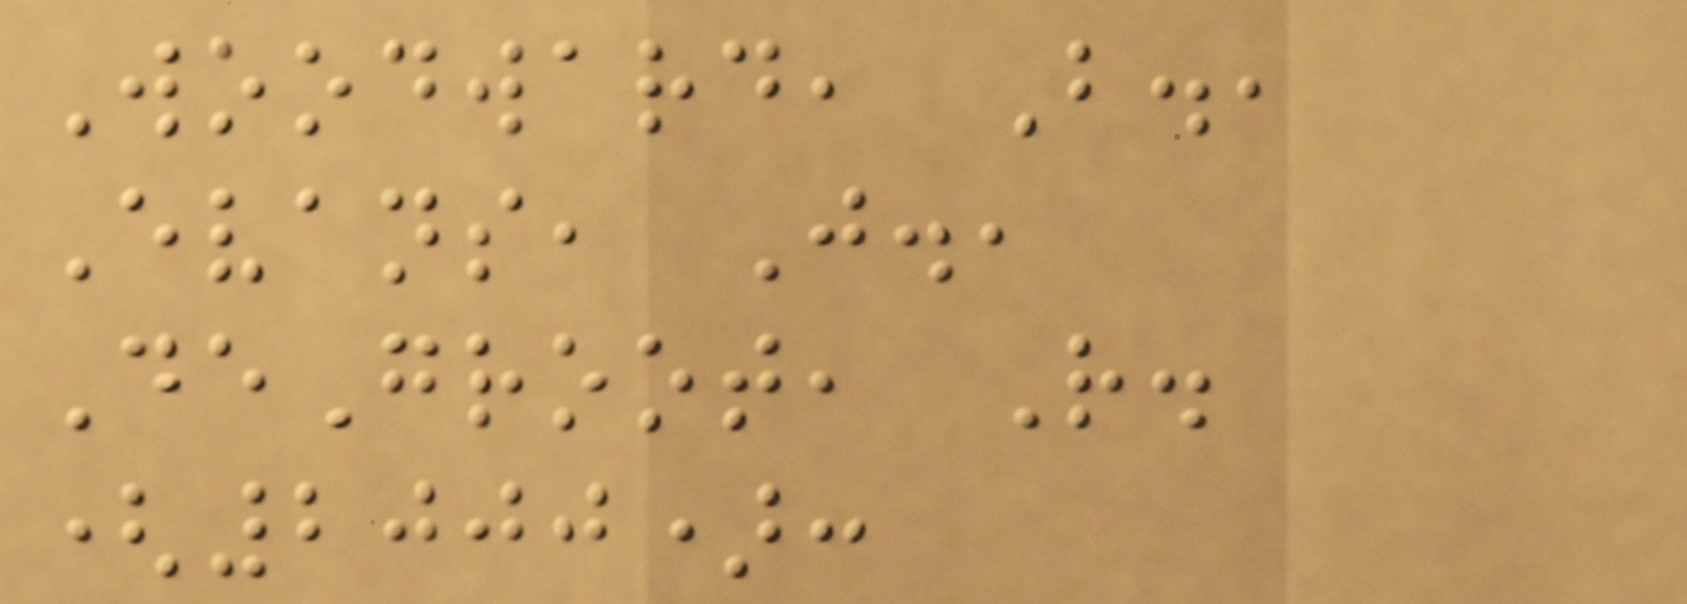Woodward, B.,
Evans, J.,
DeGroot, R.
(2000):
